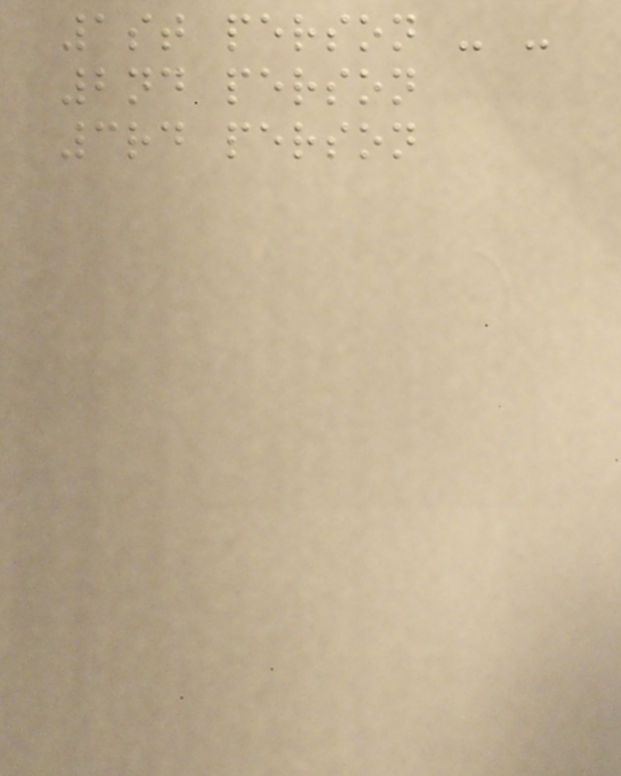1st person - -
2nd person
3rd person
